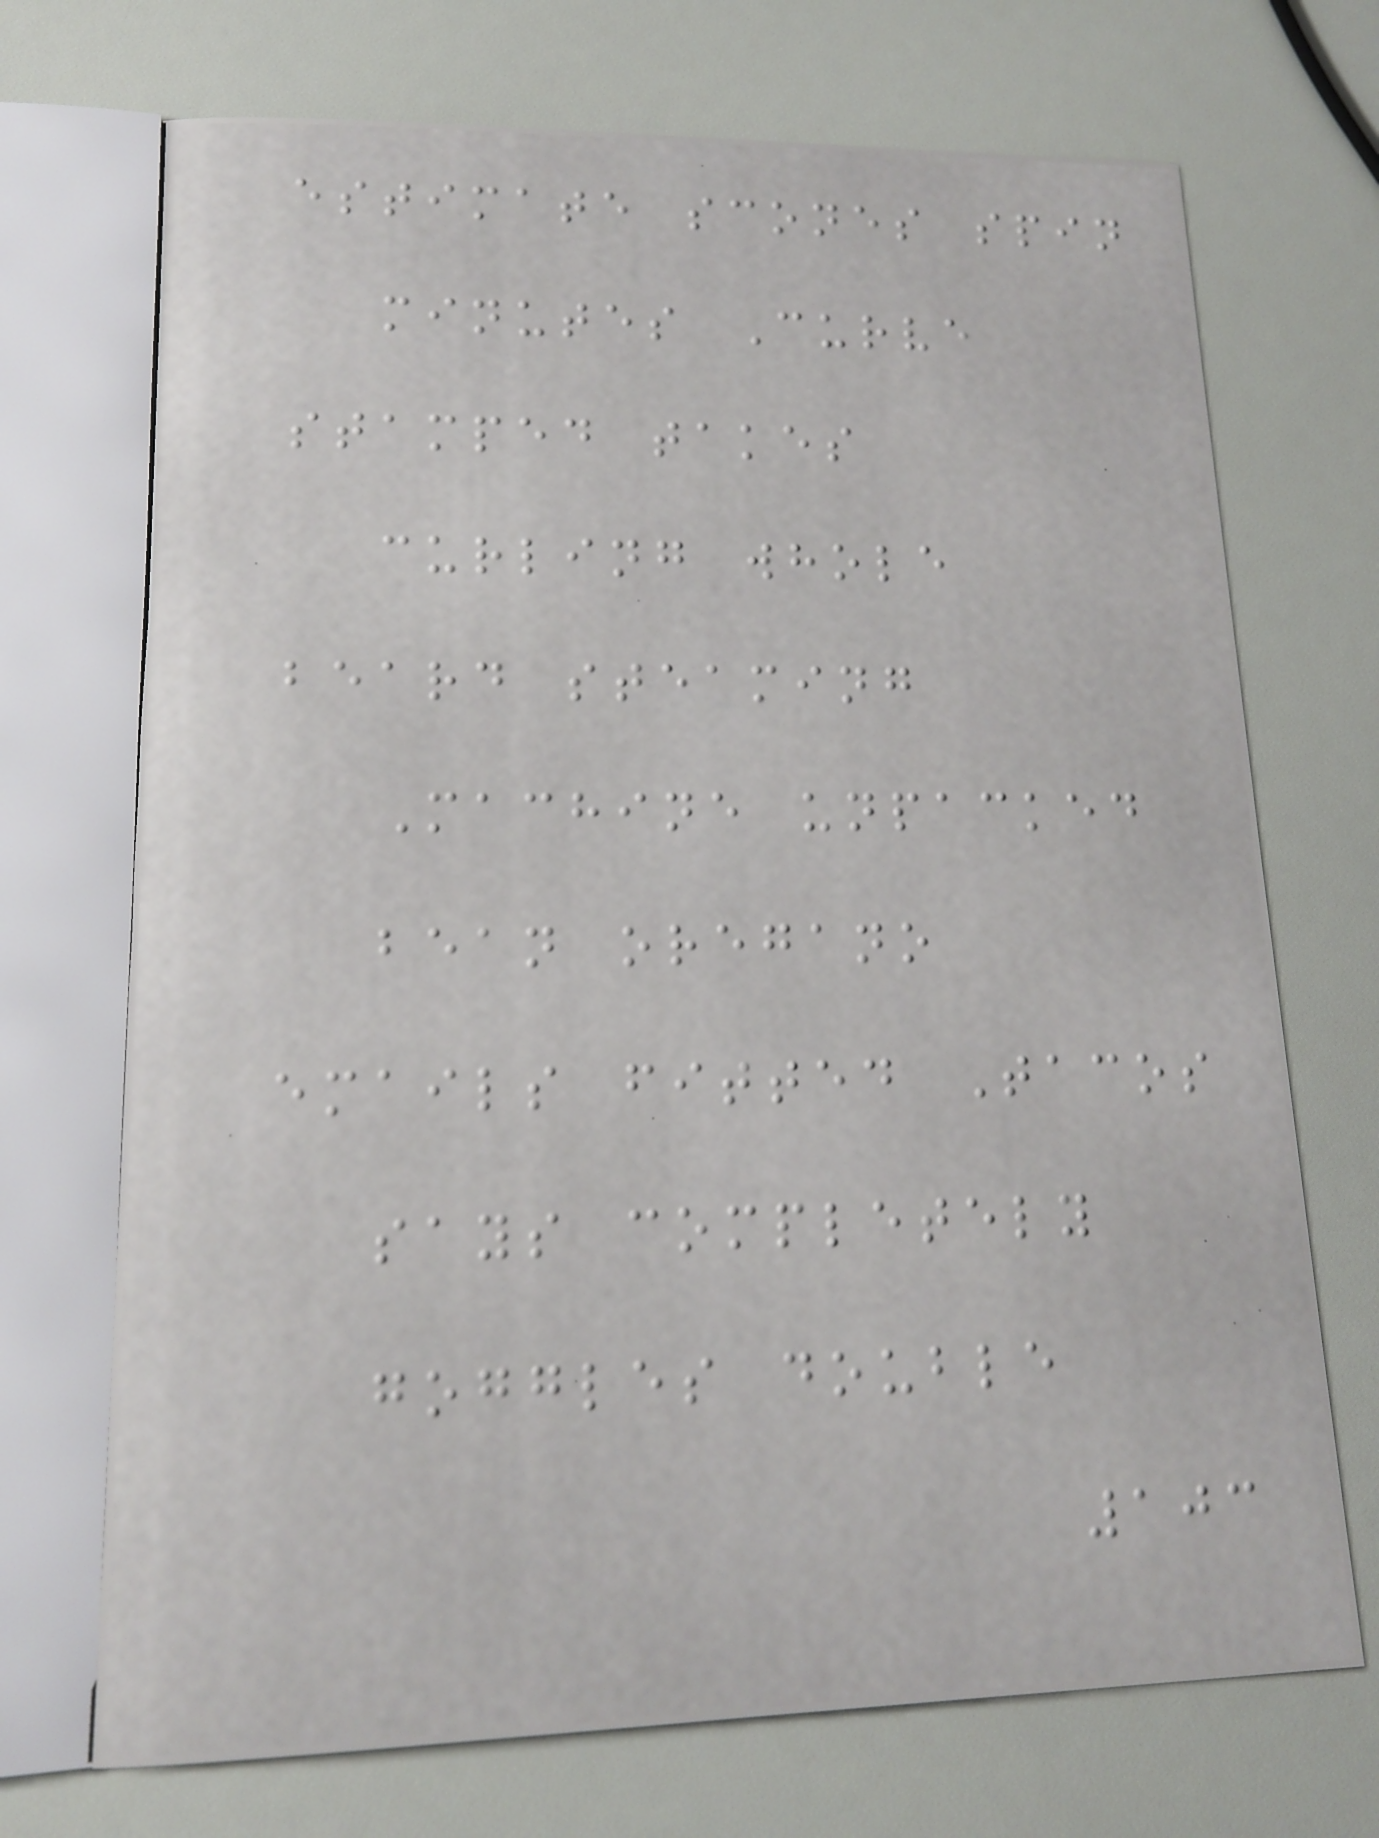estimate scones spin
minutes Curve
stamped takes
curling whole
beard steaming
Machine unpacked
bean oregano
emails fitted Tacos
says completely
goggles double
103
